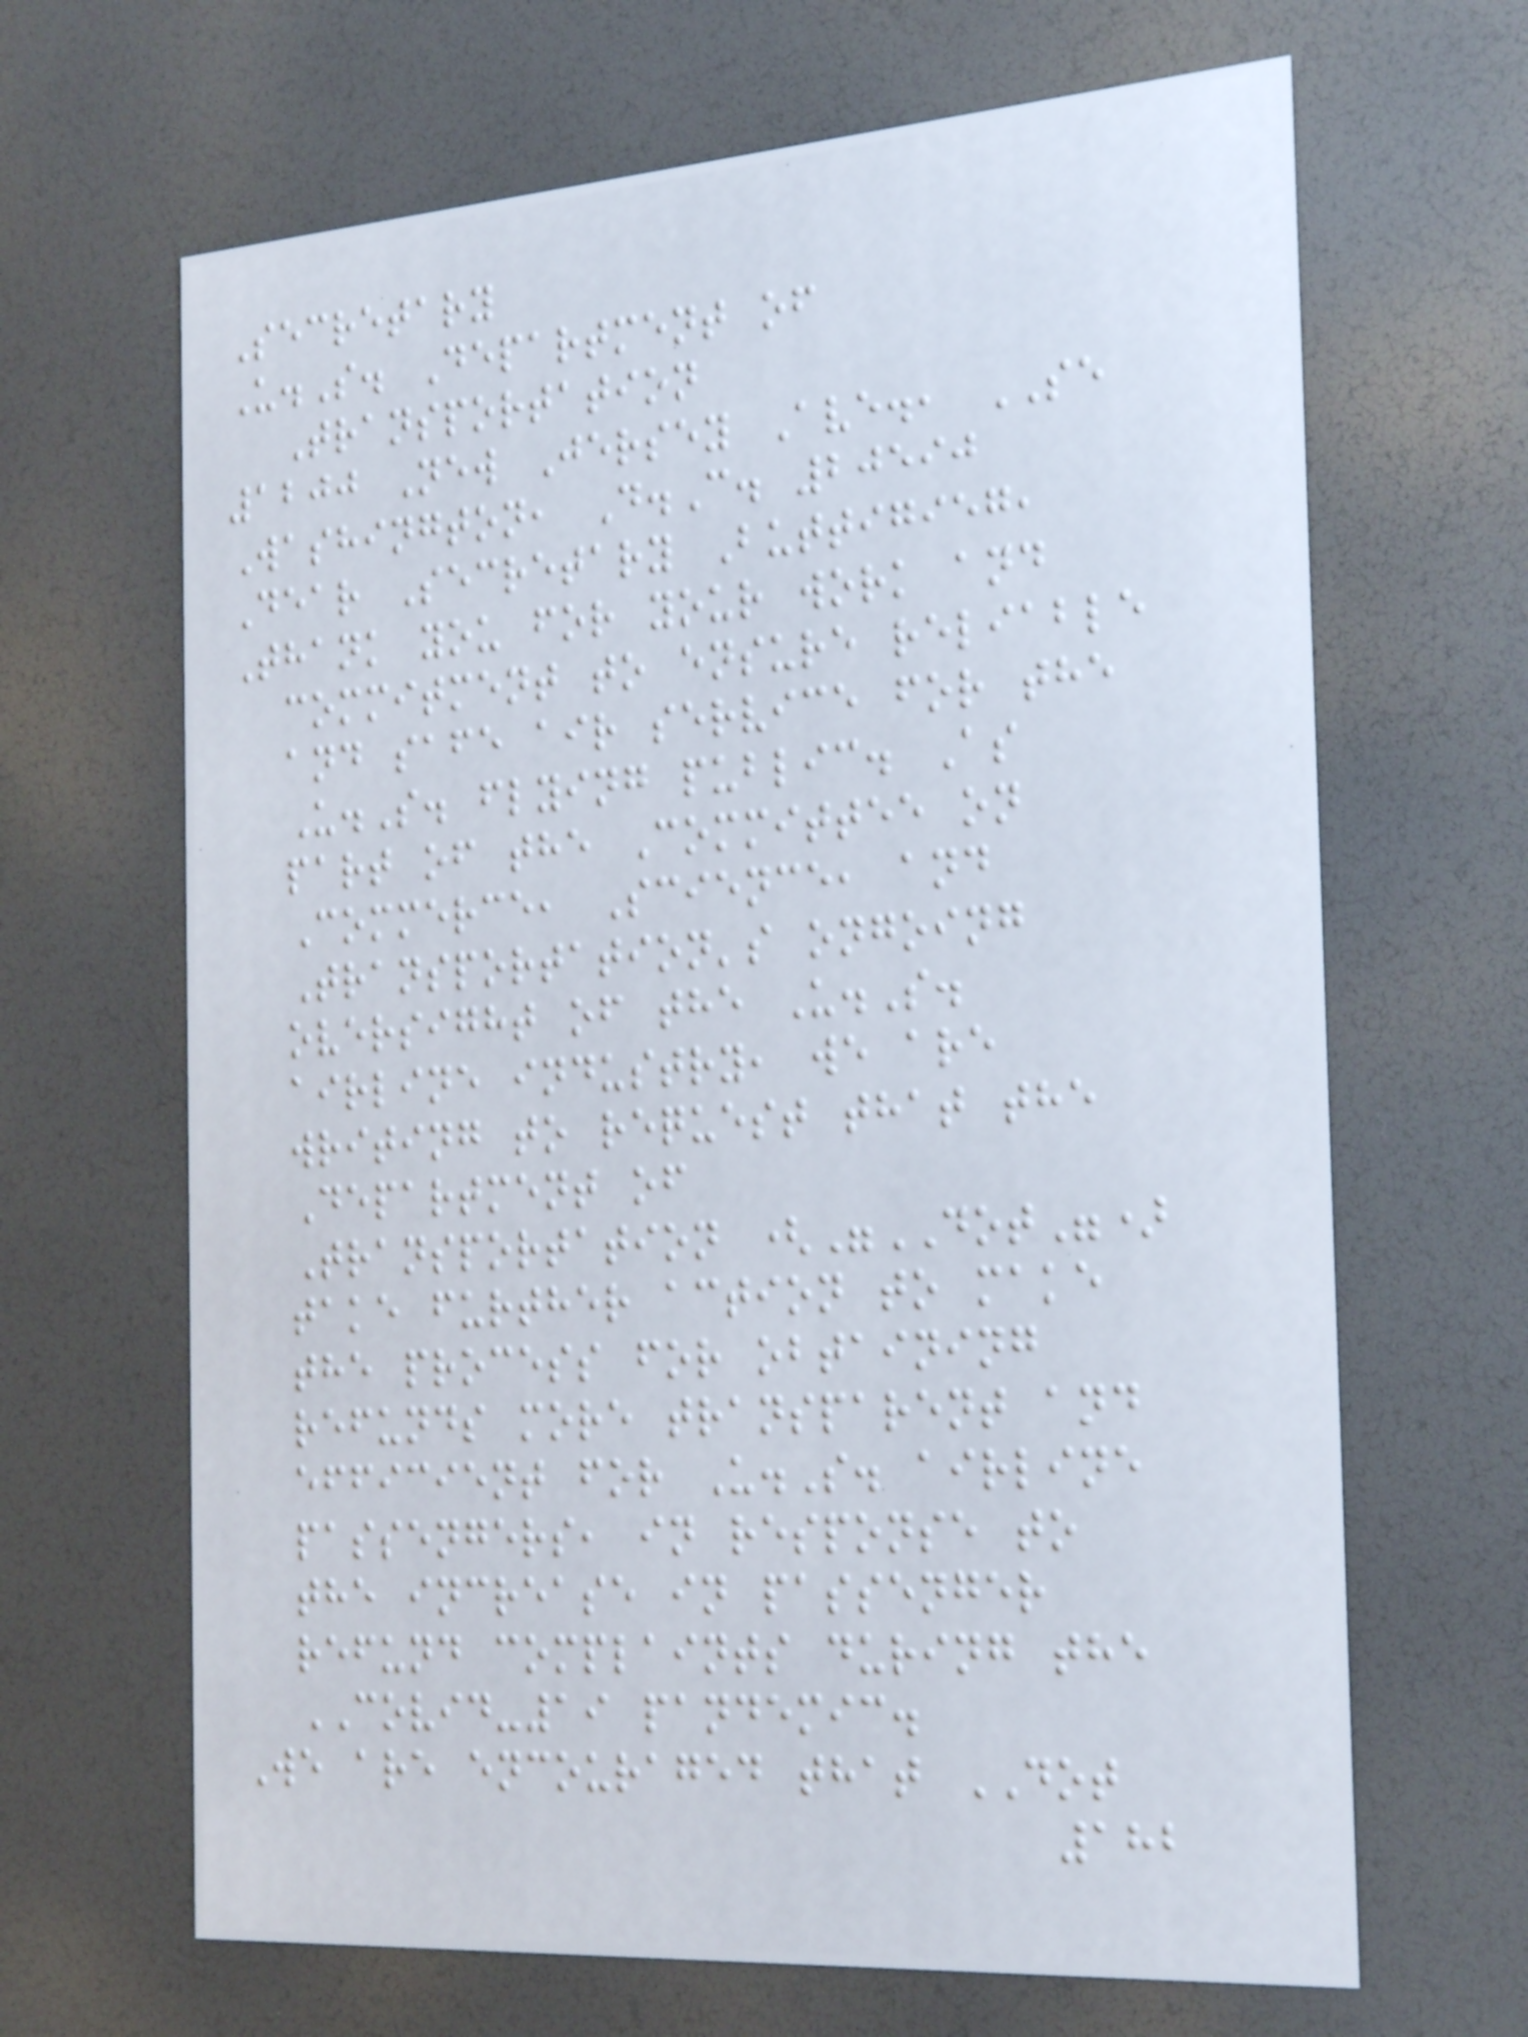Secretary
U.S. Department of
Transportation
1200 New Jersey Ave., SE
Washington, D.C. 20590
Dear Secretary Buttigieg,
Thank you for your work and
commitment to ensure reliable
and safe air service for the
U.S. flying public. As
part of the Committee on
Commerce, Science, and
Transportation's ongoing
oversight of the U.S.
airline industry, we are
writing to request that the
Department of
Transportation ("DOT")
take further action to make
the process for obtaining
refunds more transparent and
efficient for U.S. airline
passengers, in response to
the increase in passenger
refund complaints during the
COVID-19 pandemic.
We are encouraged that DOT
182
